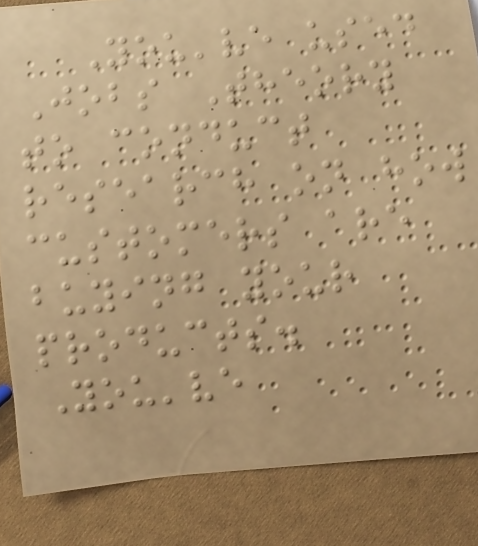You've used
Jobs Theory
to conduct
research on how
customers are
buying your
products.
You've
